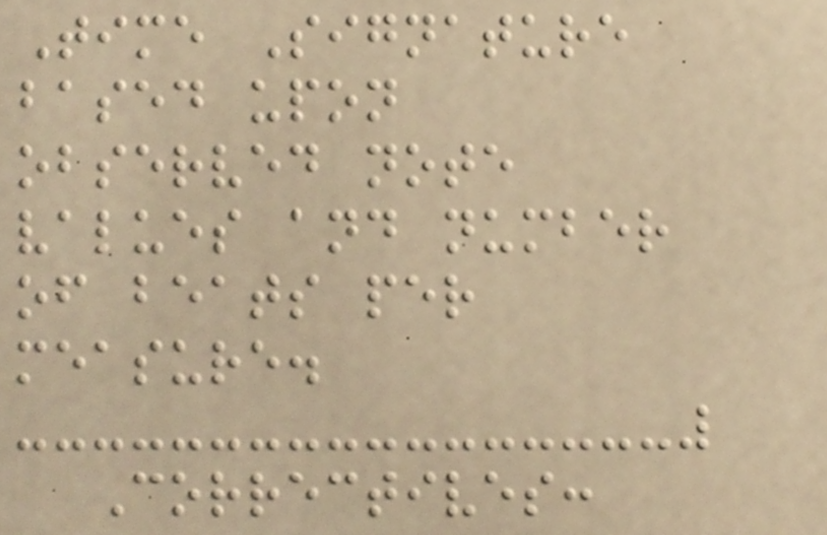Time Signature
based upon
observed note
values and number
of beats per
measure.
Correctives:
